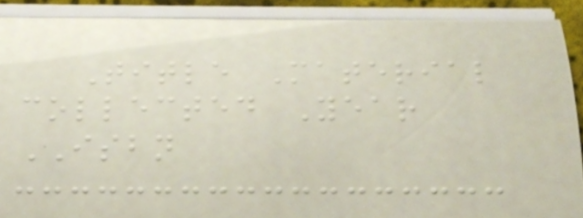Title Material
collected Year
ISBN
